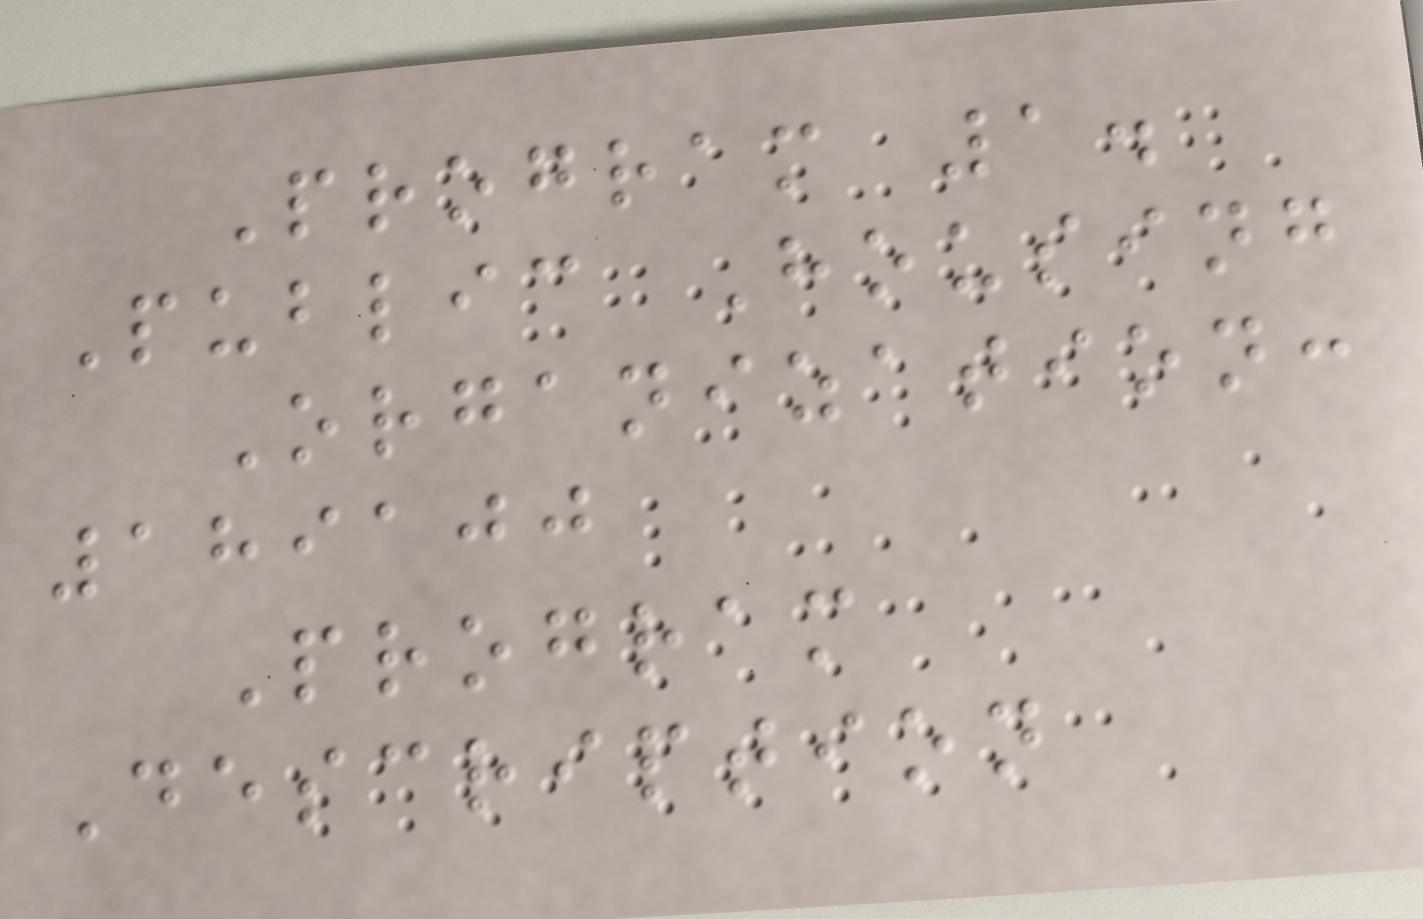Program 1.
Public Housing
Organization:
189100
Program
Description
